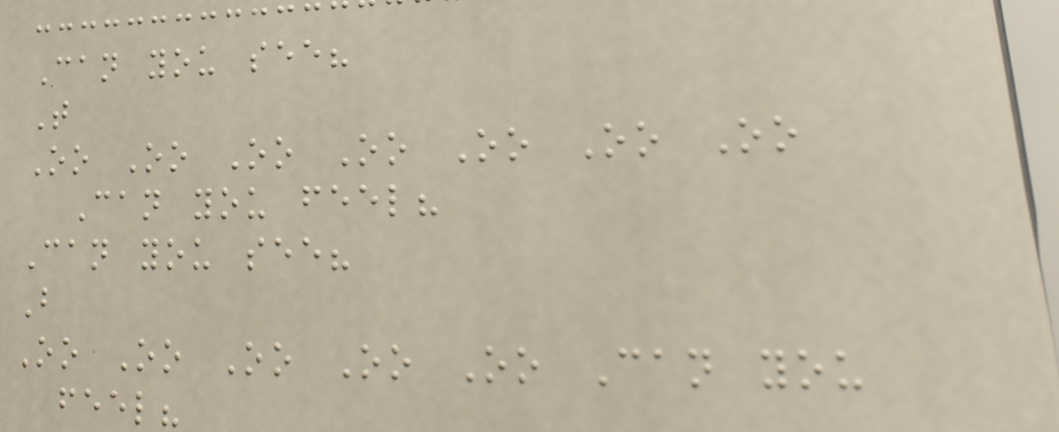Can you see?
T
Oo Oo Oo Oo Oo Oo Oo
Can you feel?
Can you see?
B
Oo Oo Oo Oo Oo Can you
feel?
